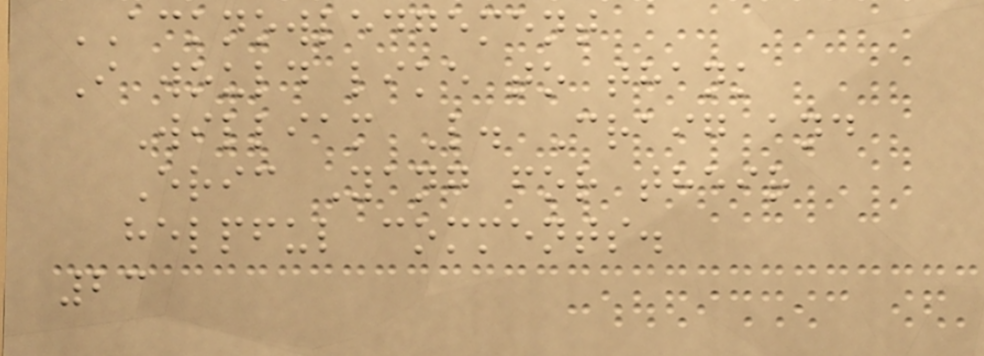ACKNOWLEDGEMENT
I would like to thank
William L. Craig and
Eric Yang for their
helpful comments.
23
